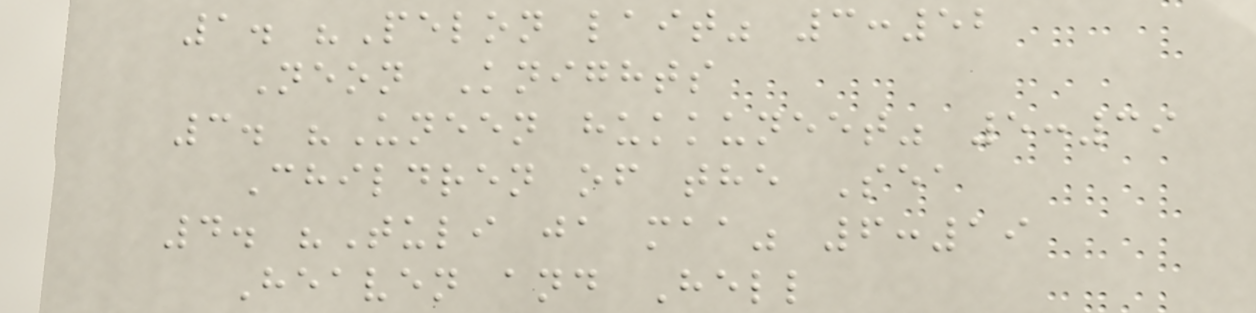1. "Pelon lait" 3:52
Neon Knights
3. "Uneen hukkuneet" 5:39
Children of the Sea
4. "Tuli ja maa" 6:19
Heaven and Hell
